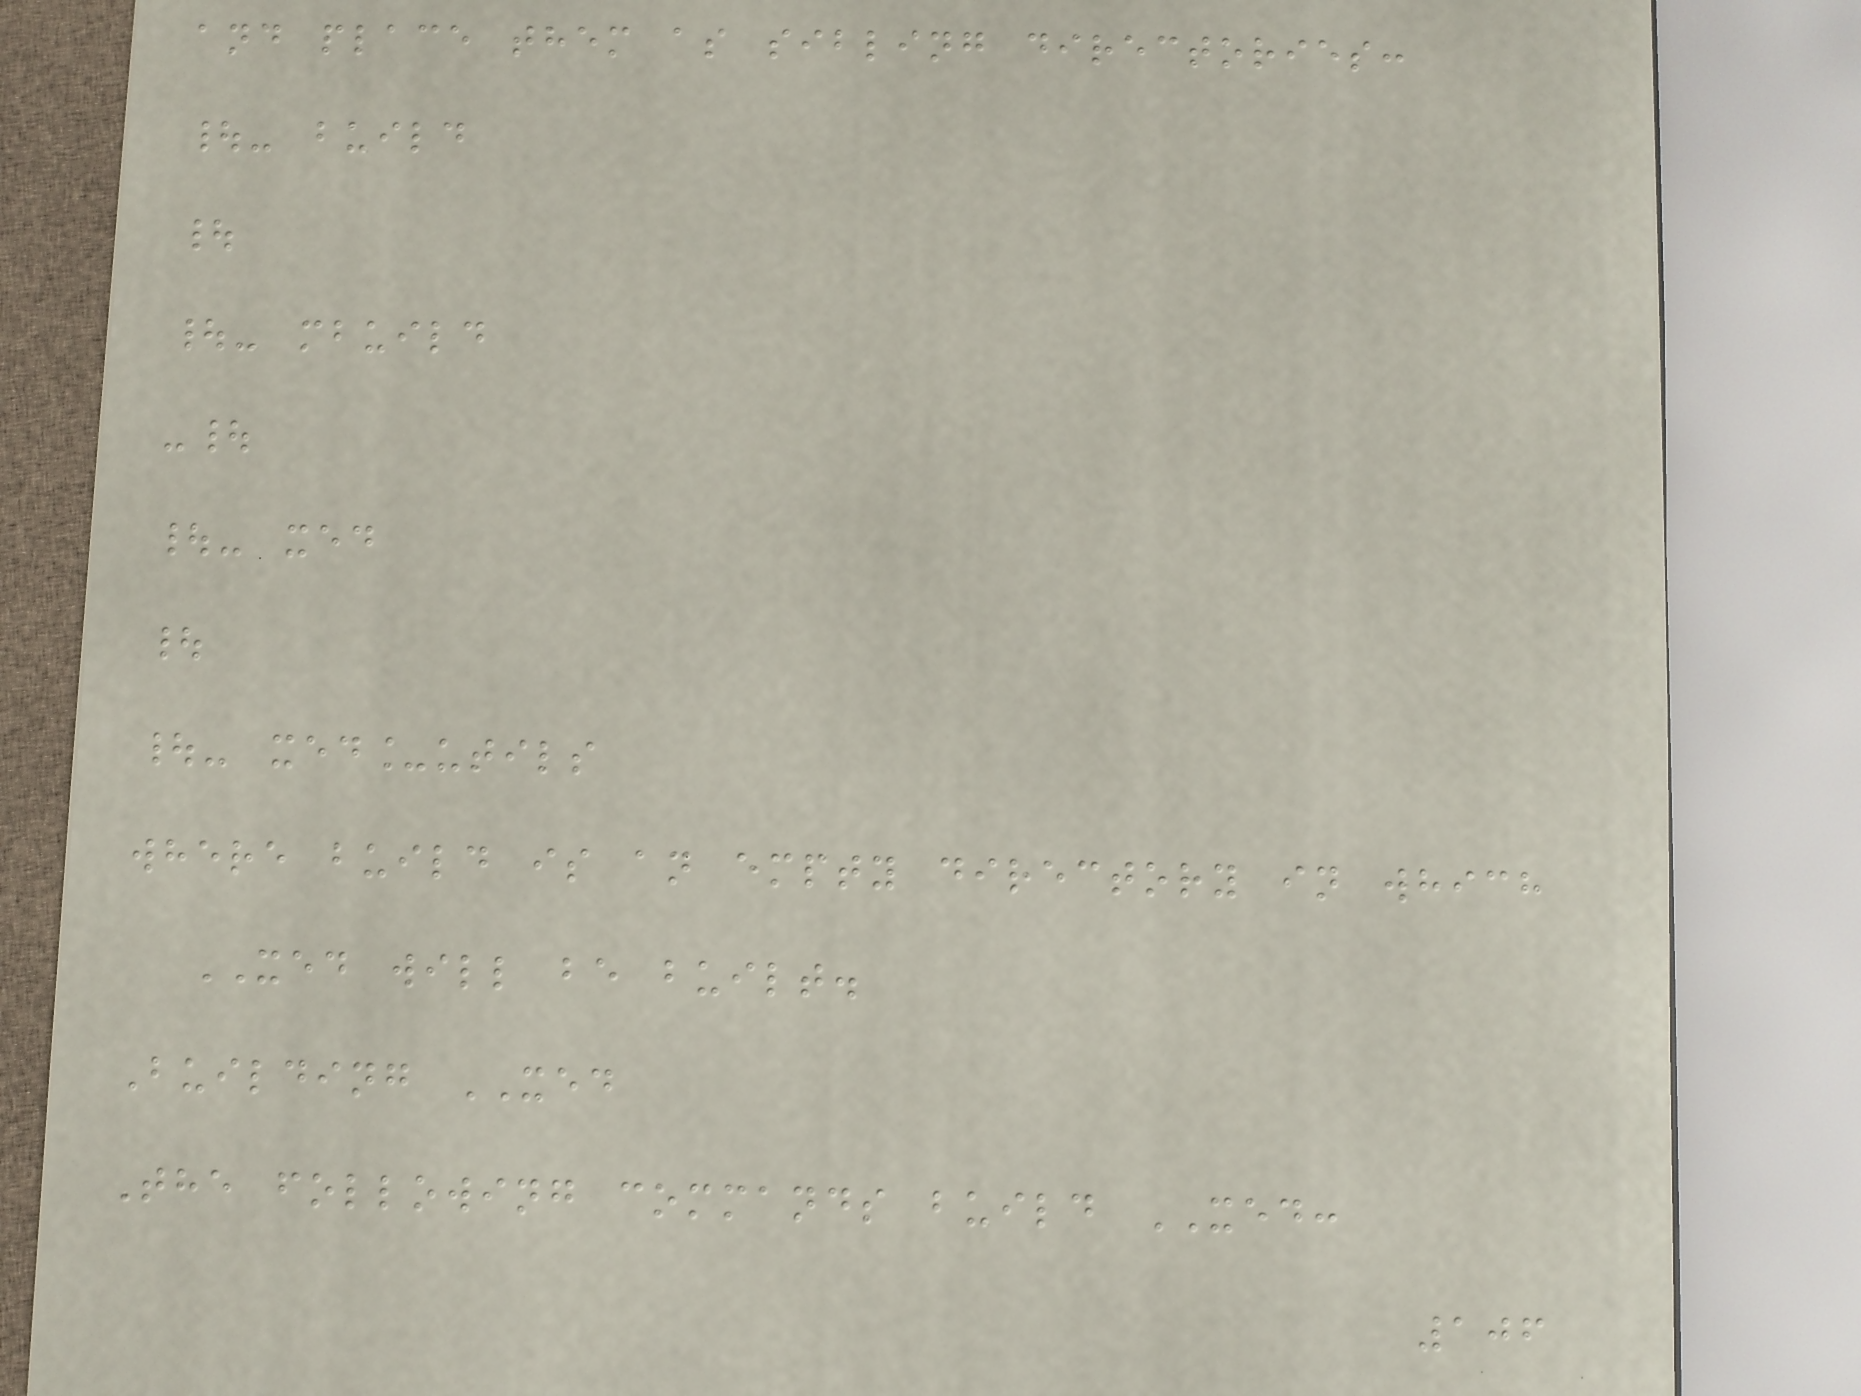and place them as sibling directories:
|- build
|
|- mbuild
-|
|- xed
|
|- xed_utils
where build is an empty directory in which
XED will be built.
Building XED
The following commands build XED:
106
